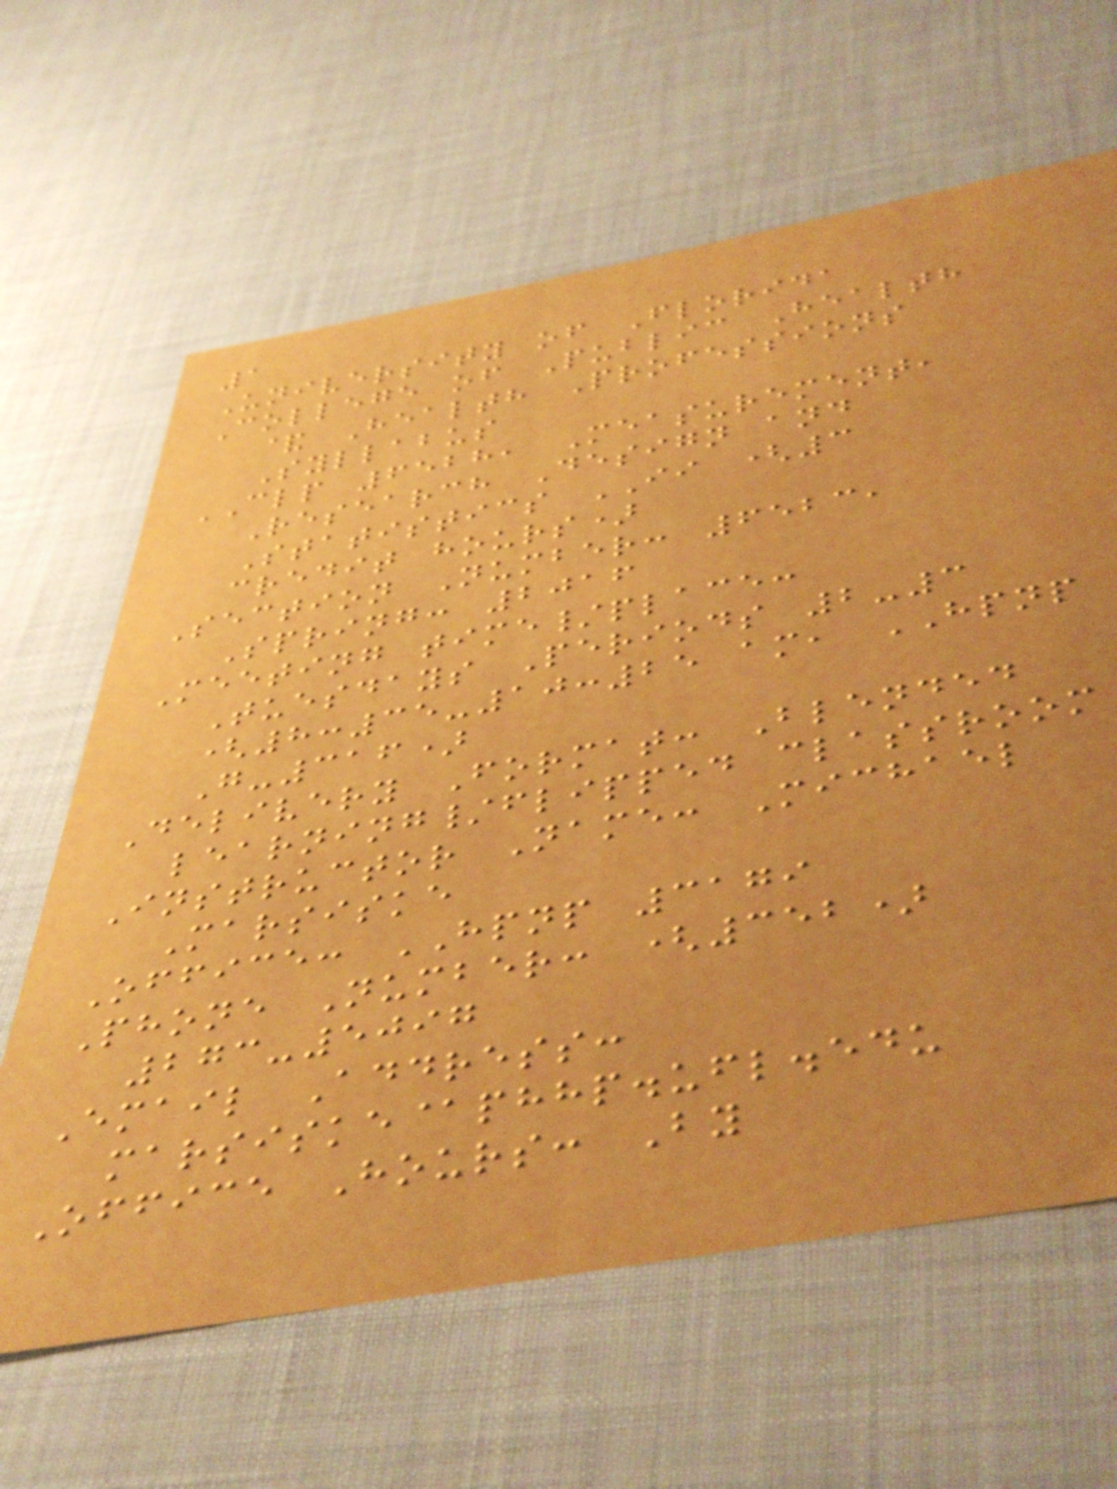1
University of Florida
College of Public Health
& Health Professions
Syllabus
CLP 6528, Measurement,
Research Design and
Statistics II (3
credit hours)
Section Number: 6523,
Spring: 2016
Meeting time/place:
Tuesdays Periods 2-3
(8:35-10:25 am, HPNP
G-316)
Delivery Format: Blended
learning/flipped classroom
Instructor Name: Michael
Marsiske
Office: HPNP 3179
Phone Number: (352)
273-5097
Email Address:
marsiske@phhp.ufl.edu
Office Hours: By
